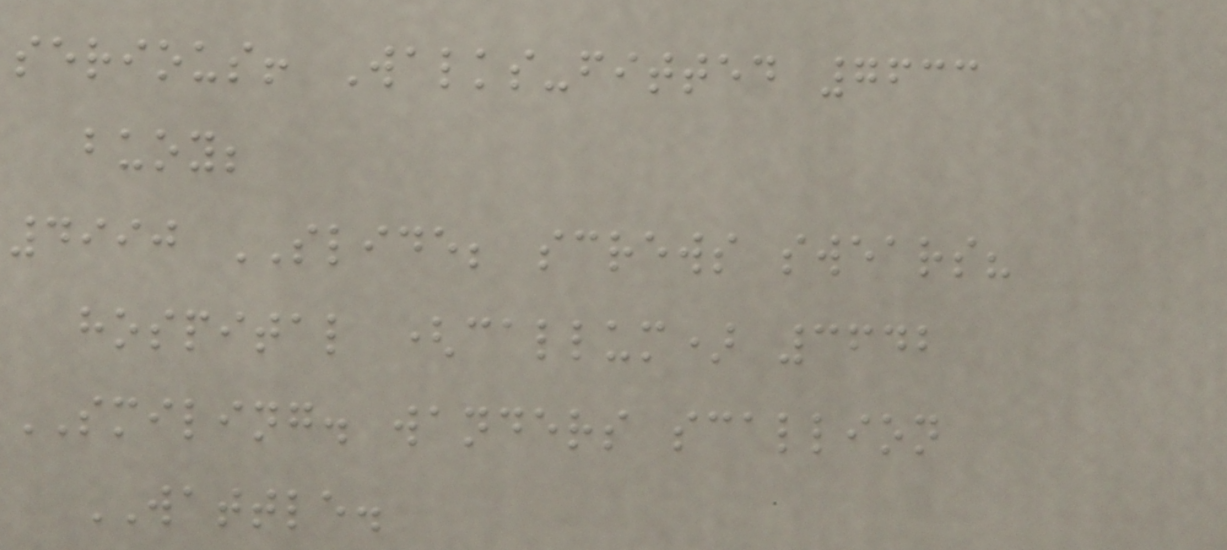serious! Walks-fitted 7633
buoy;
4990 SLIDE; screws swears?
hospital (callum) 3642
SMILING. wanders scallion
WATTLE.
